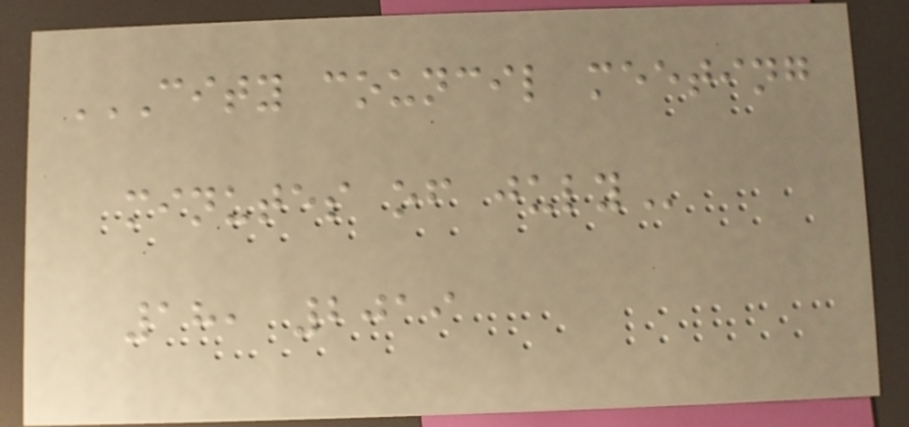CITY COUNCIL MEETING
MINUTES OF JULY
18, 2019
